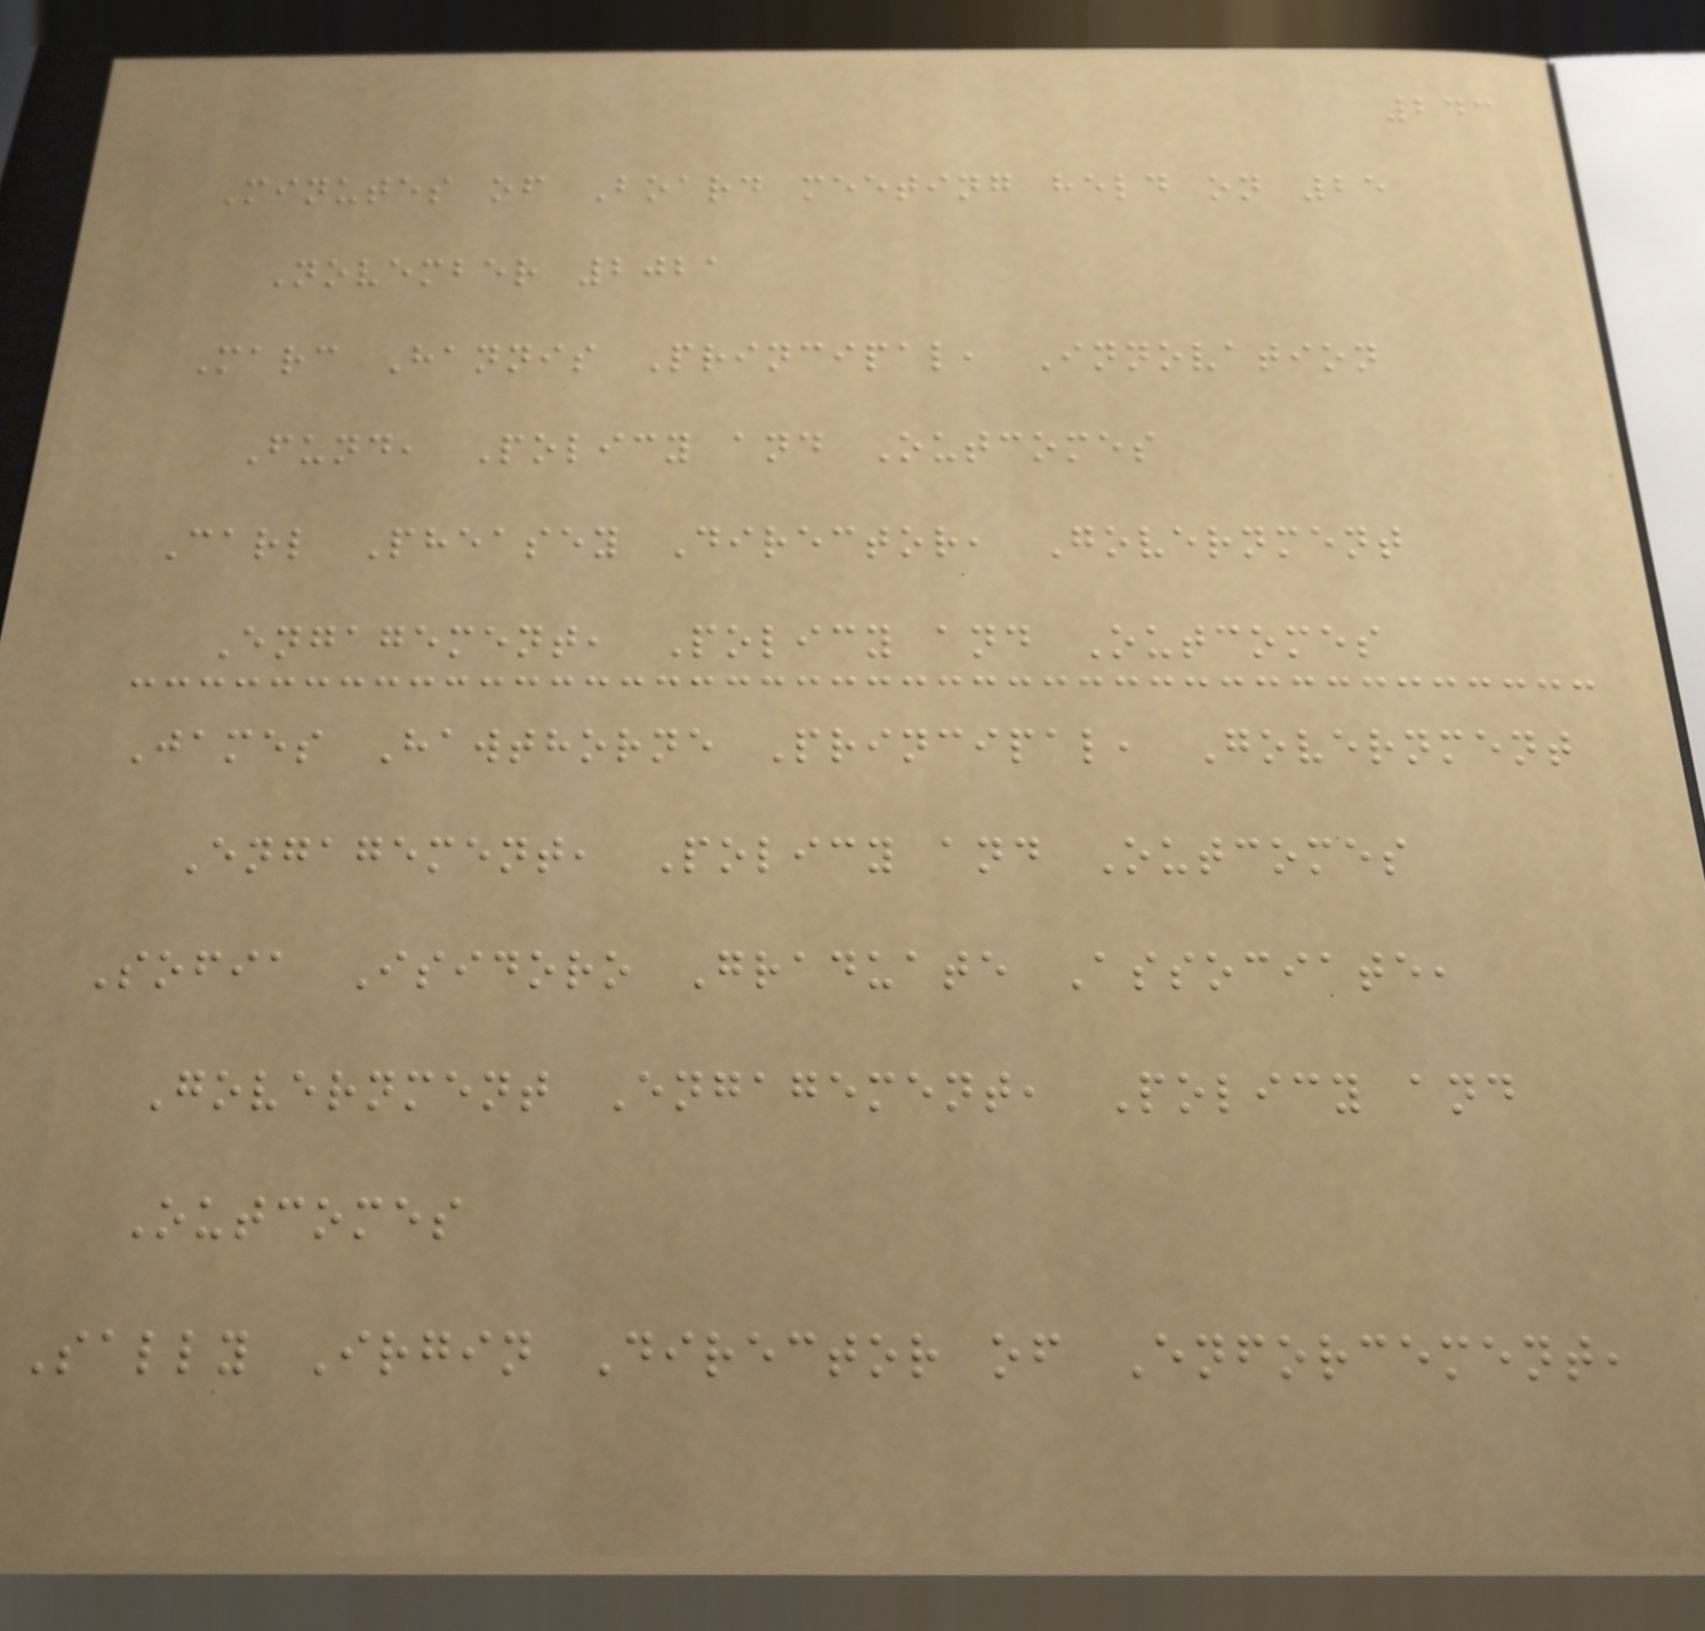243
Minutes of Board meeting held on 25
November 2021
Marc Hannis Principal, Innovation
Fund, Policy and Outcomes
Carl Pheasey Director, Government
Engagement, Policy and Outcomes
James Hawthorne Principal, Government
Engagement, Policy and Outcomes
Sofia Isidoro Graduate Associate,
Government Engagement, Policy and
Outcomes
Sally Irgin Director of Enforcement,
